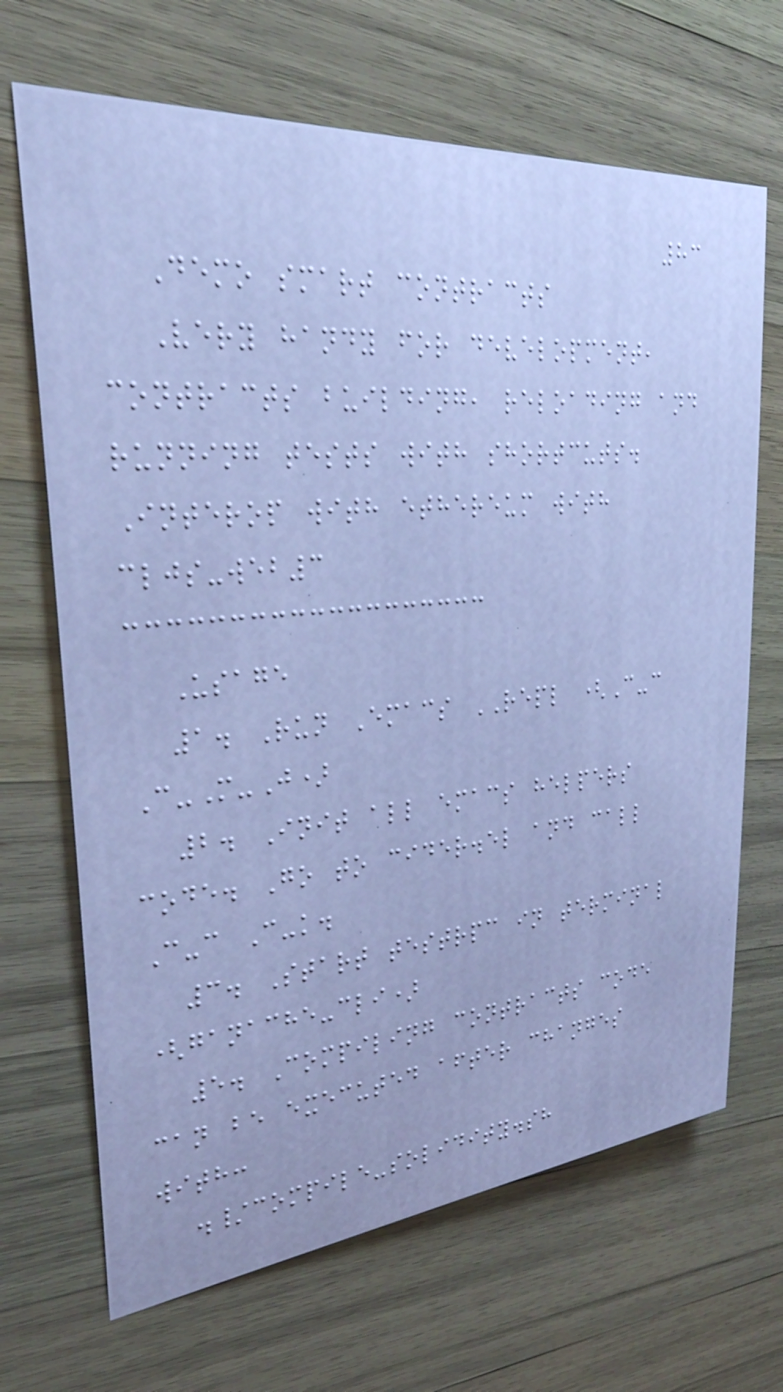83
Demo smart contracts
Very handy for development,
contracts building, reloading and
running tests with shortcuts.
Interop with ethereum with
cljs-web3
Usage
1. Run Emacs REPL (C-c
C-M-J)
2. Init all emacs helpers
code. Go to cider.el and call
C-c C-k.
3. Start testrpc in terminal
(ganache-cli)
5. Compiling contracts code
can be executed after changes
with:
./compile-solidity.sh
